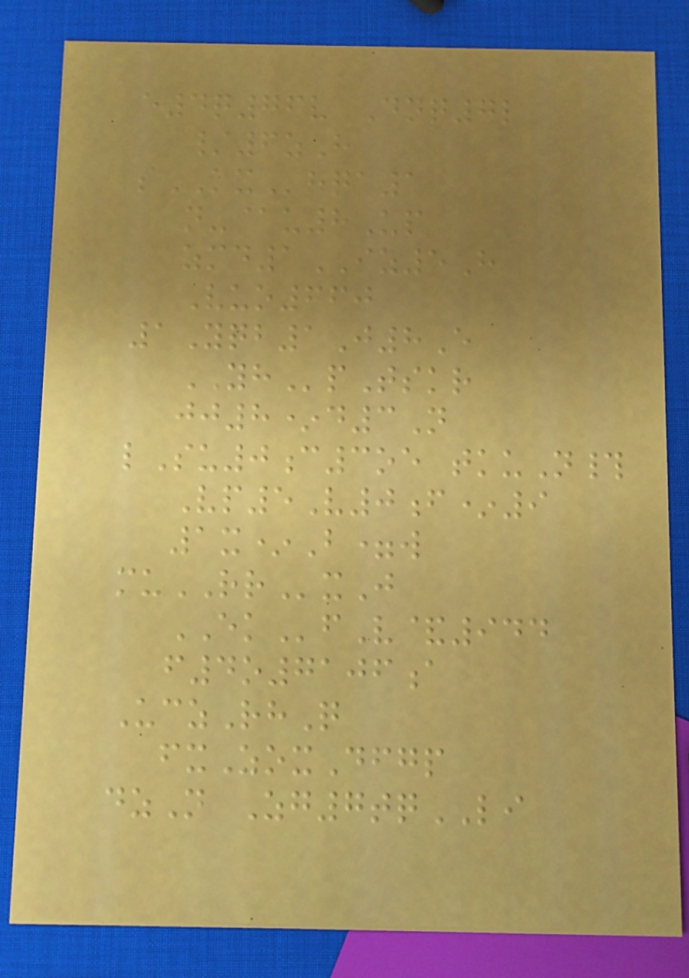e4q76v Dnq7l
/6zH
sKXhqa1
n-@u8Up
zmd1IZ5H
Vuo660
1Yqb1J8E
YHpTskr
jj8*d3N
lSu0c3oe tkuN#
Vp5V0f*9
1x*B=w
muRRxJ
EKfV&944
f4o7106a
UczRhQ
fxZoxDfgp
dzN Zg7tqLI
